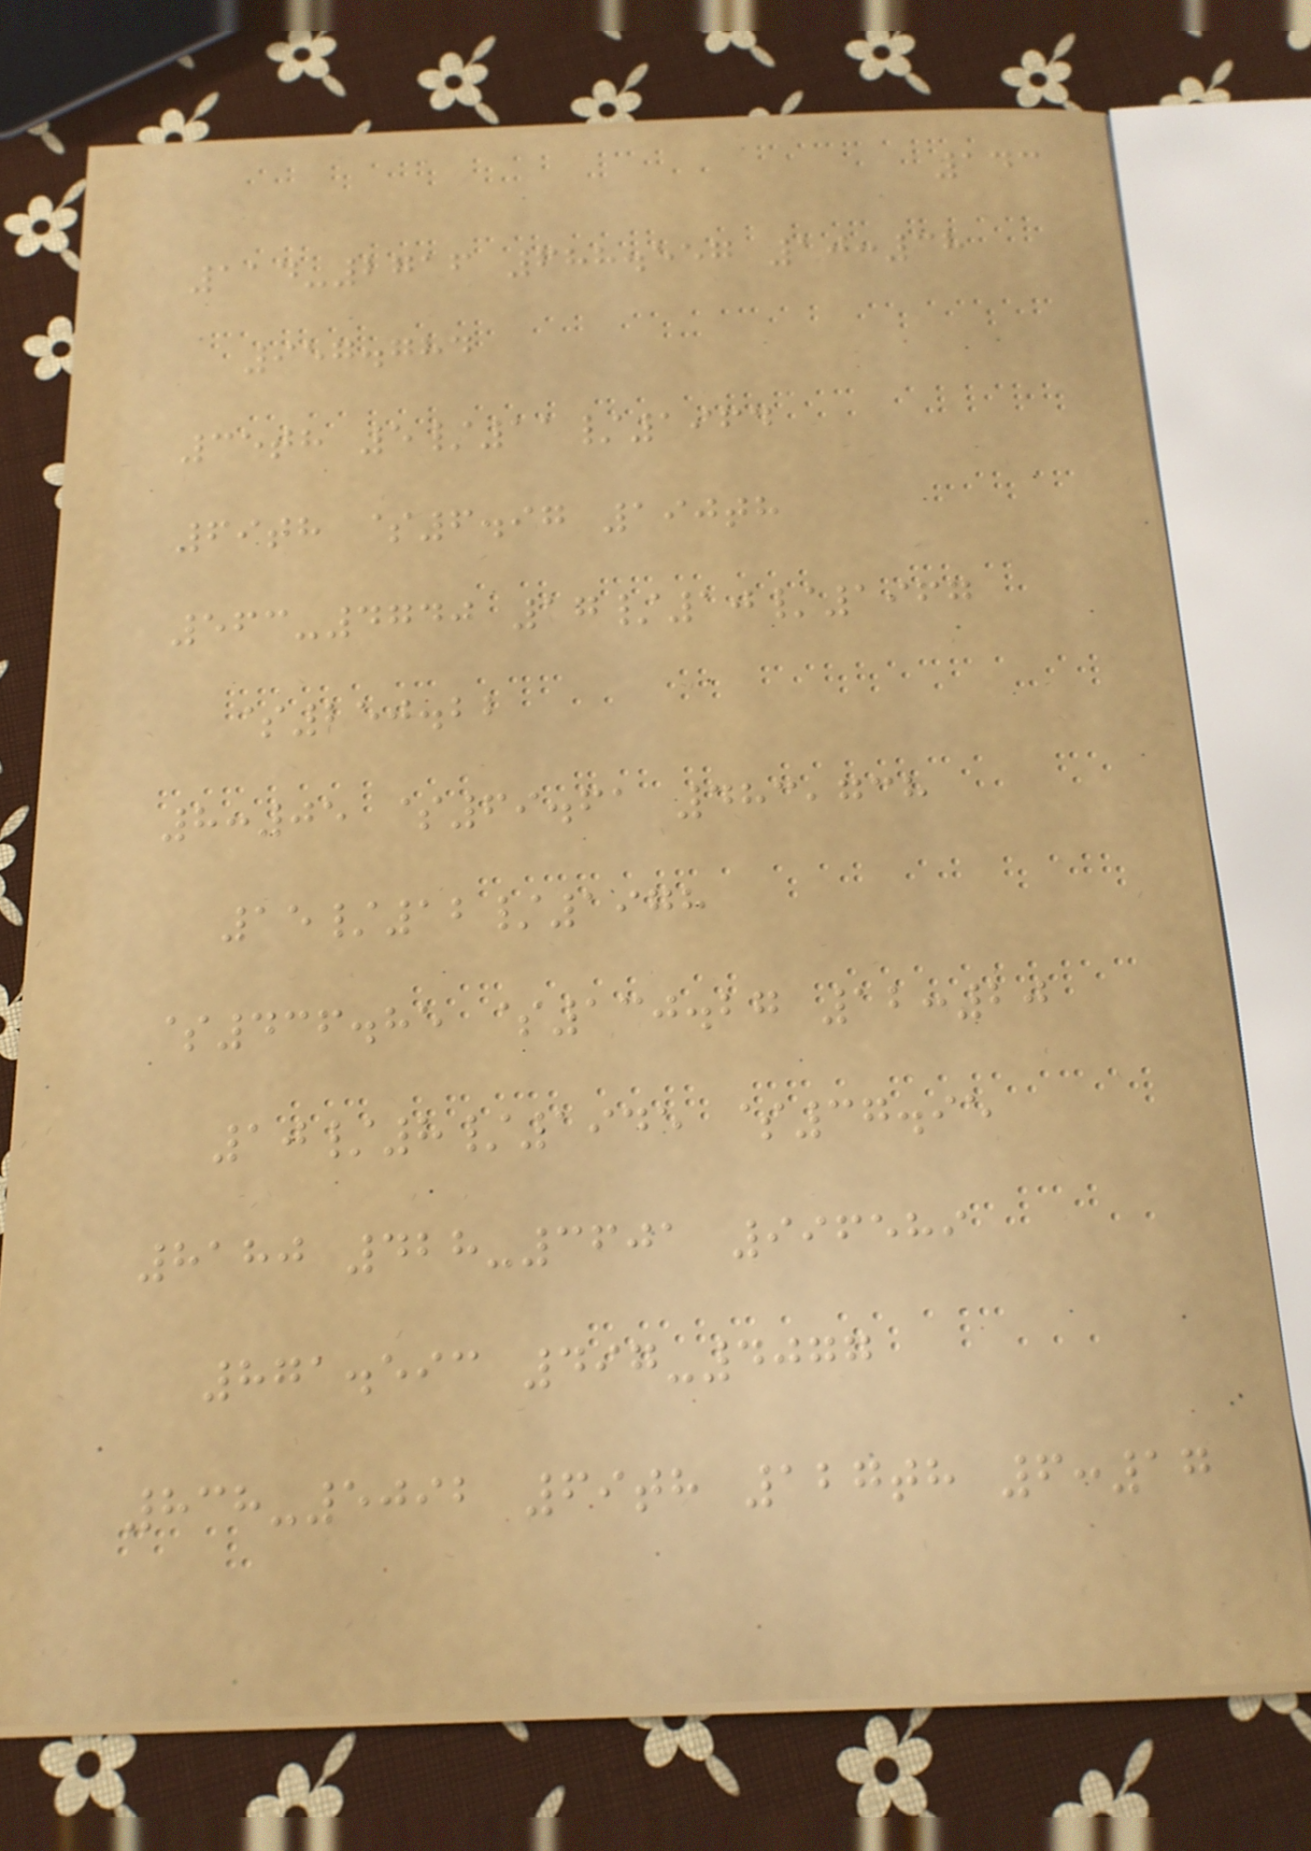143
114-2716 688.557 10:38
957.784
35th 5/11/1964
69th $6.97 190th
563-4740 17/10/1967
$250.22
8:05 $69.61 483,738
15/12/1978
$436.85 $130.27 12:20
10/8/1945 $37.95
8180 428-3601 996589
871.593 497-4077
838-5092 69th 127th 6:17
